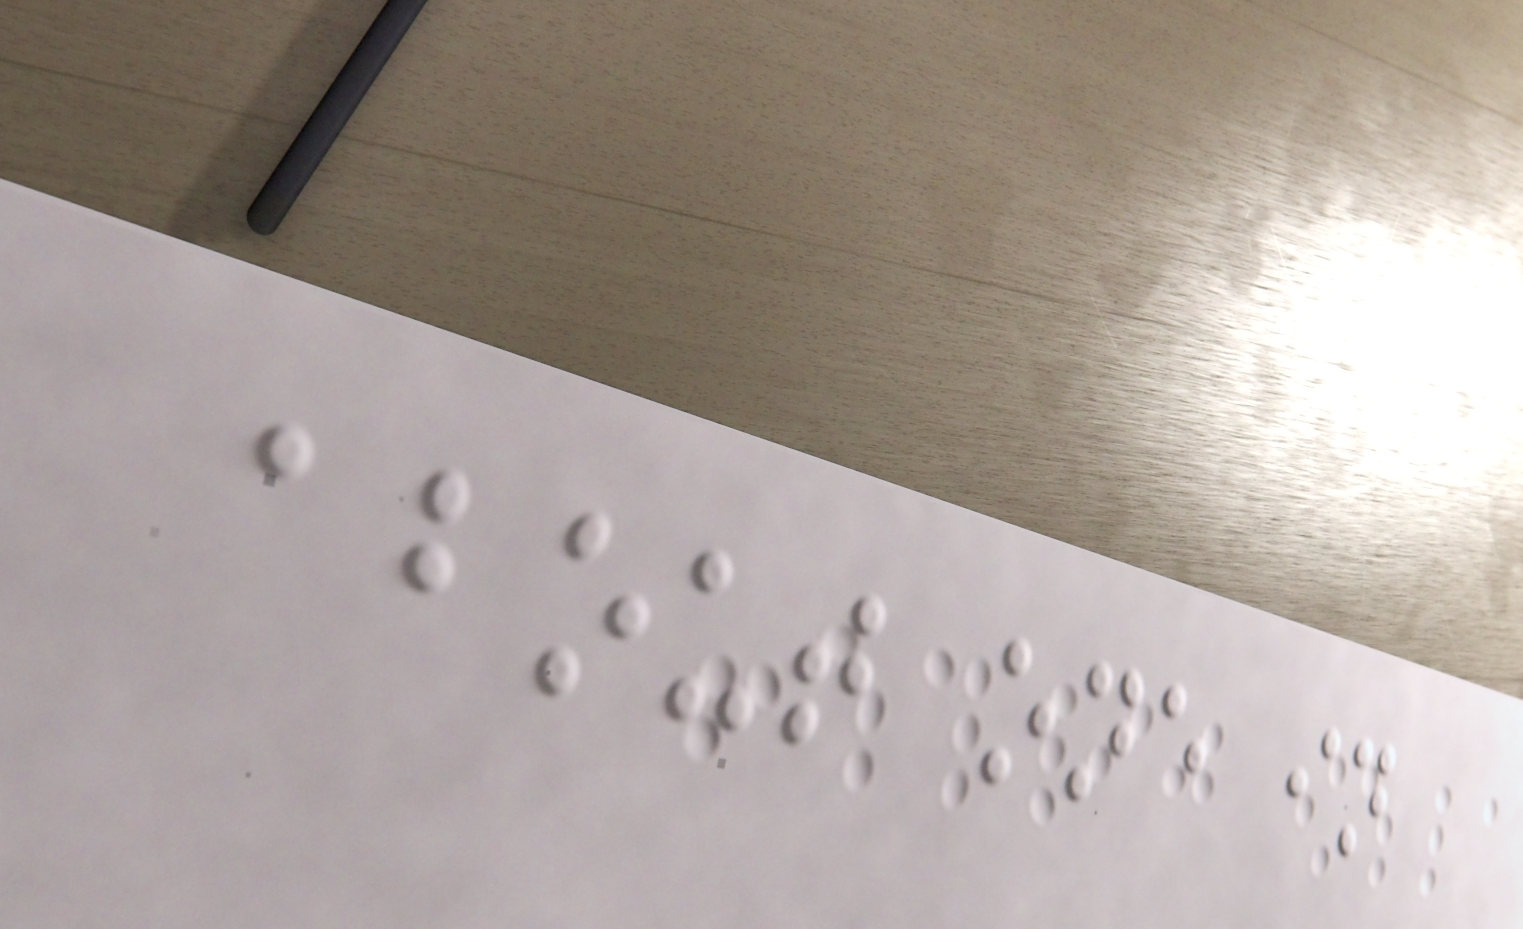about one in
